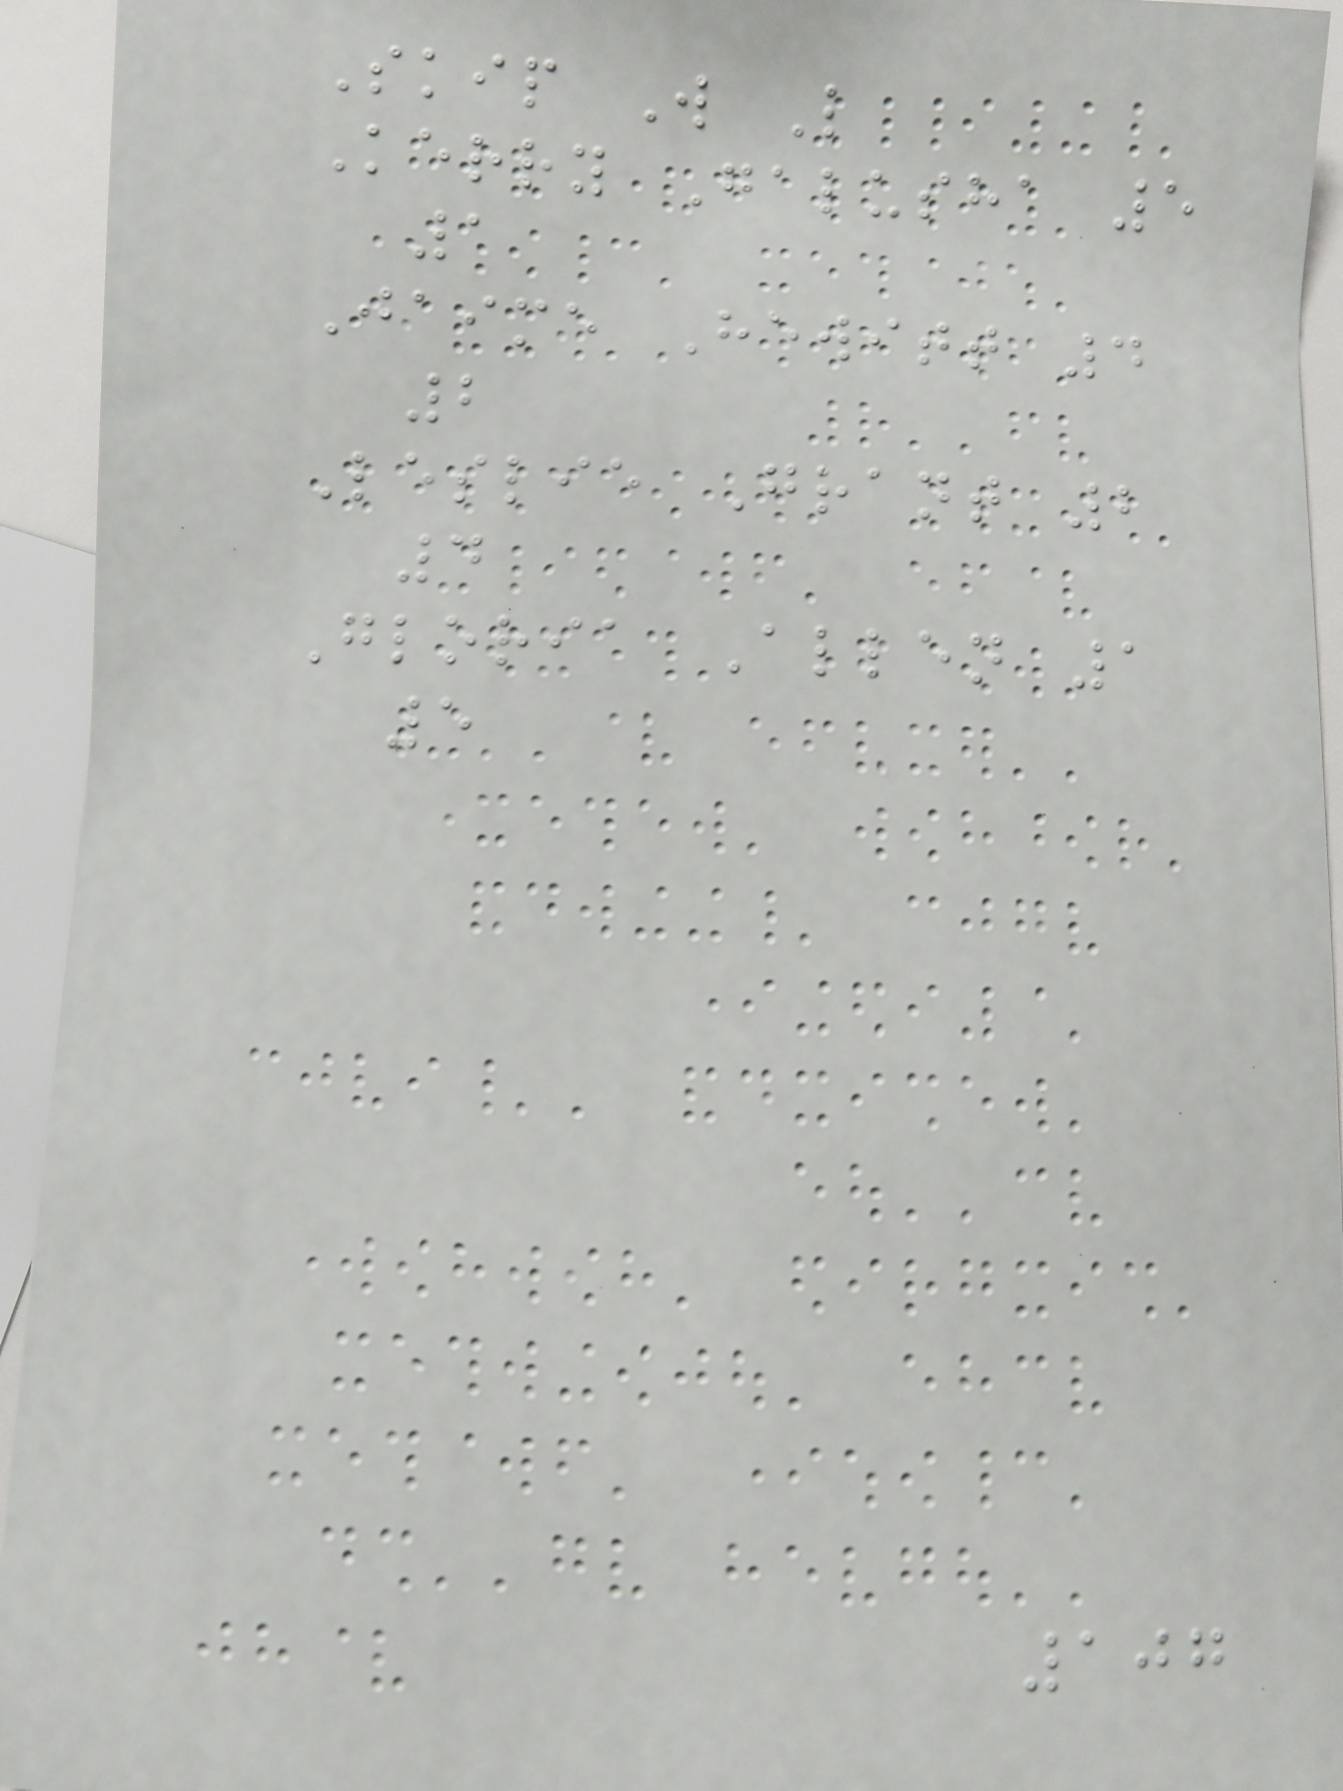Skip W L
Kerry Galusha 5
1
Jaime Hewitt 4
2
Leslie Grant 2
4
Gloria Allen 1
5
107
